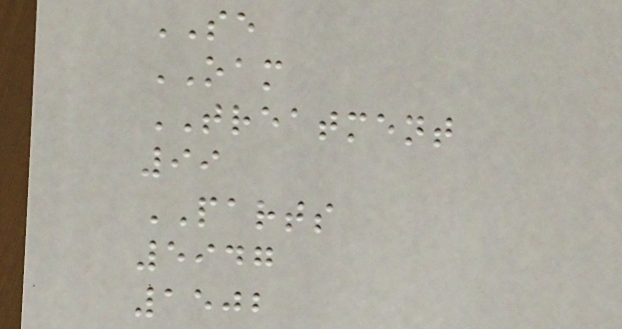SE
OAM
TREATMENT
99
PARTS
5947
1502
